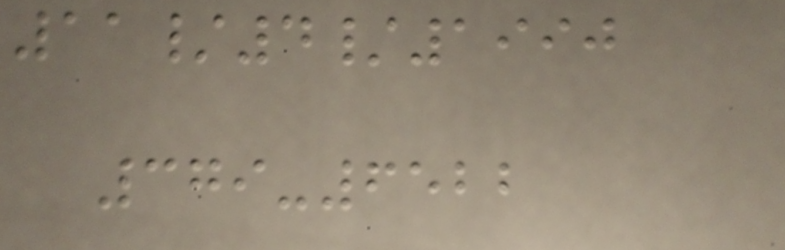11/4/1990
379-6522
